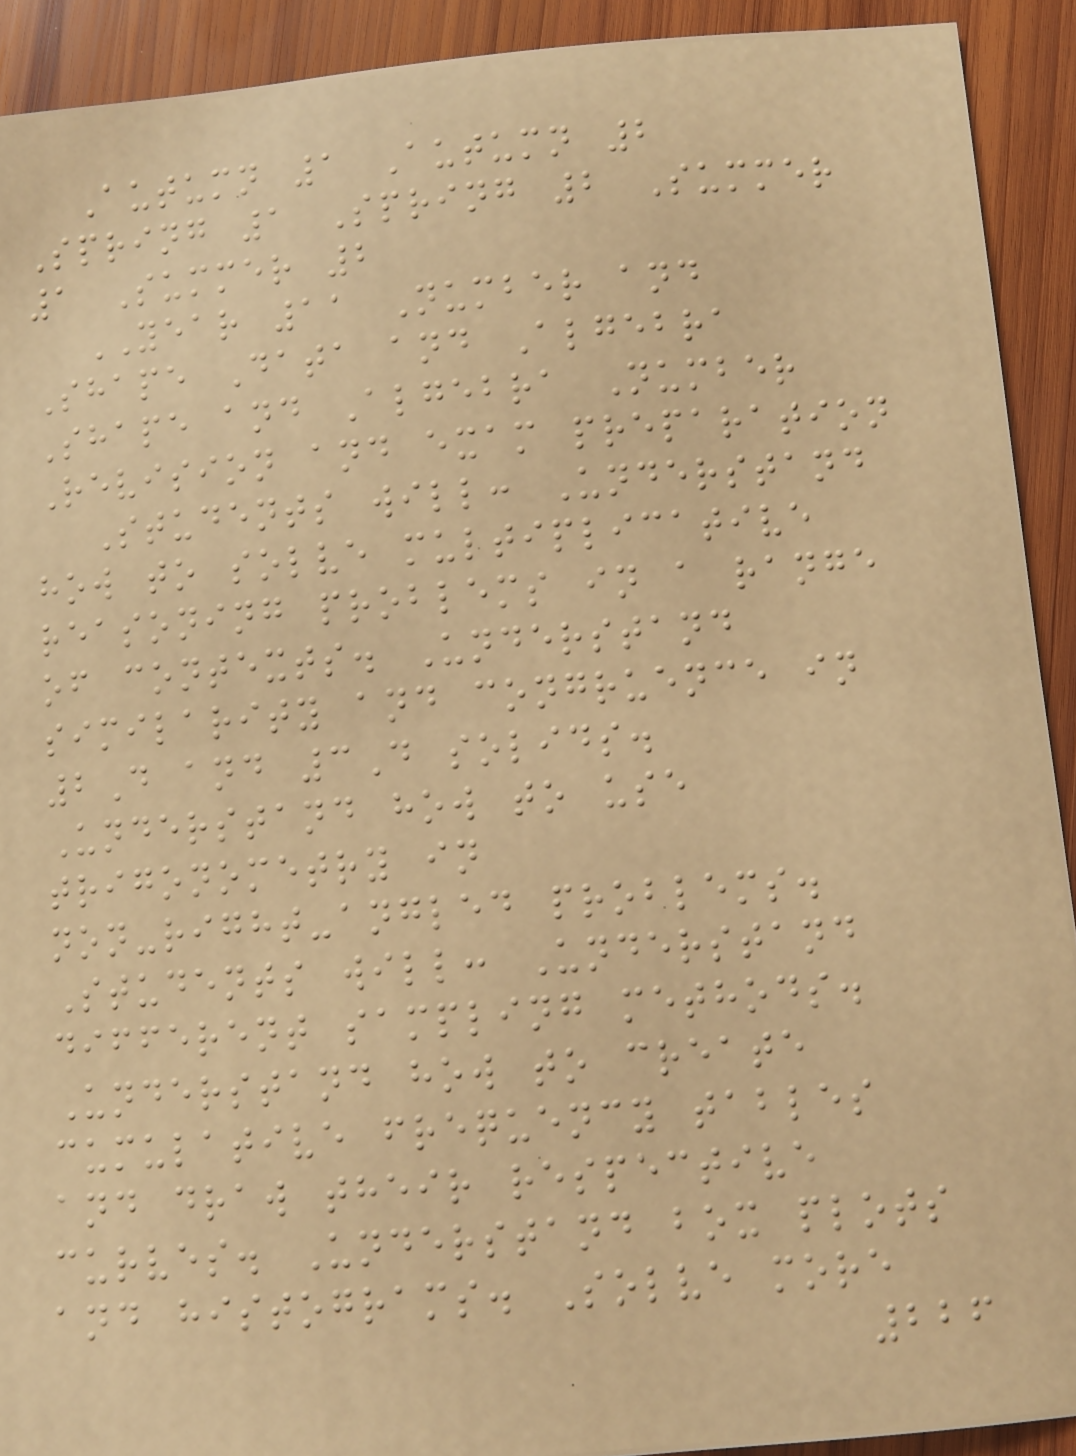Autumn 1 Autumn 2
Spring 1 Spring 2 Summer
1 Summer 2
YEAR 11 Number and
Shape Data and Algebra
Shape and Algebra Number
Revision and exam preparation
Students will: Understand
how to solve multiplicative
reasoning problems in a range
of contexts. Understand
similarity and congruence in
2D and 3D solids.
Understand how to use
trigonometry in
non-right-angled problems.
Students will: Understand
different sampling methods.
Understand how to create
cumulative frequency tables
and draw their respective
curves. Understand box plots
and histograms. Solve more
226
